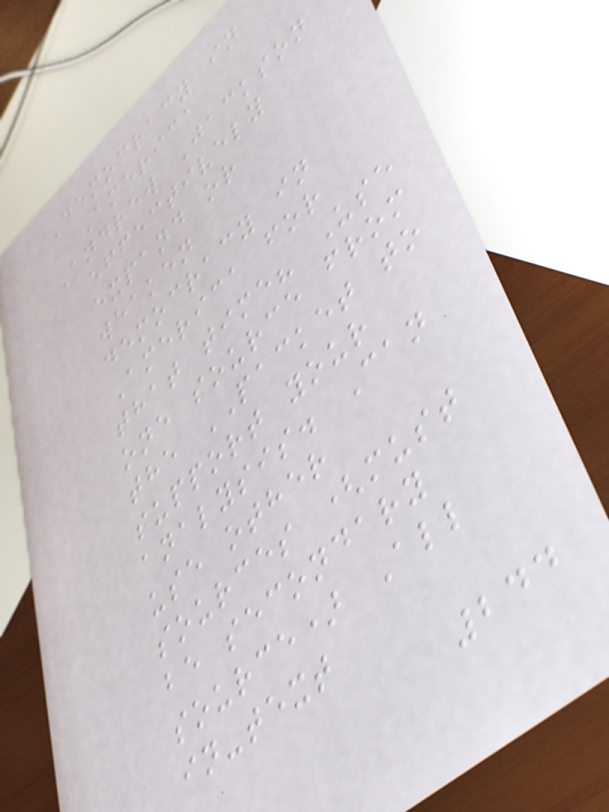Democracy in
America
Andrew Jackson
effectively
expand or
weaken
democracy in
America for
that time? Use
one source from
the PACKET to
support your
analysis. Can
use other
sources (must
be secondary
source) All
in-text
244
